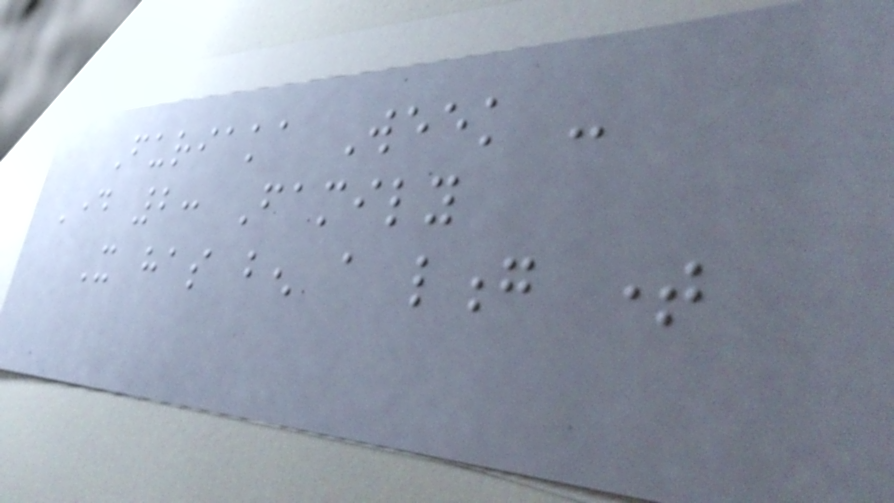Furiaka Week -
Day 2: Family
It has ben a long time
